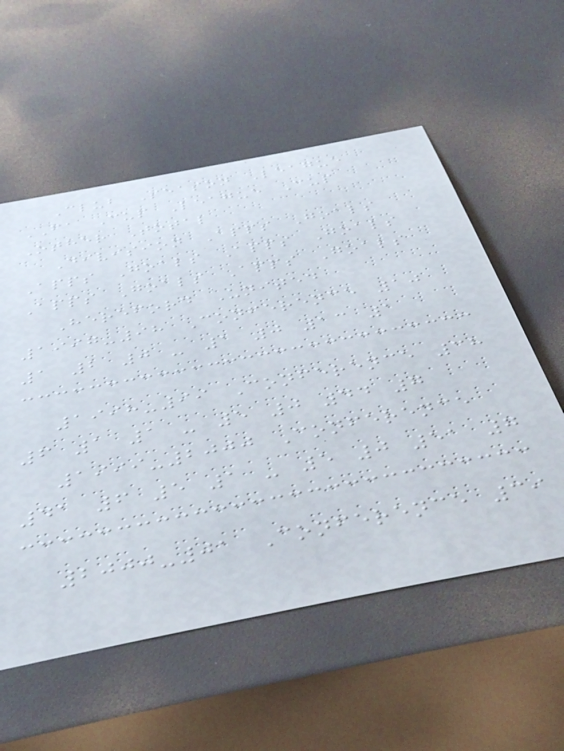Club Season League
FA Cup League Cup
Other Total
Division Apps Goals
Apps Goals Apps Goals
Apps Goals Apps Goals
Hereford United
1997-98 Conference 10
1 2 0 - 1 0 13 1
1998-99 Conference 38
6 1 1 - 5 0 44 7
1999-2000 Conference
41 6 5 1 - 5 0 51 7
2000-01 Conference 39
